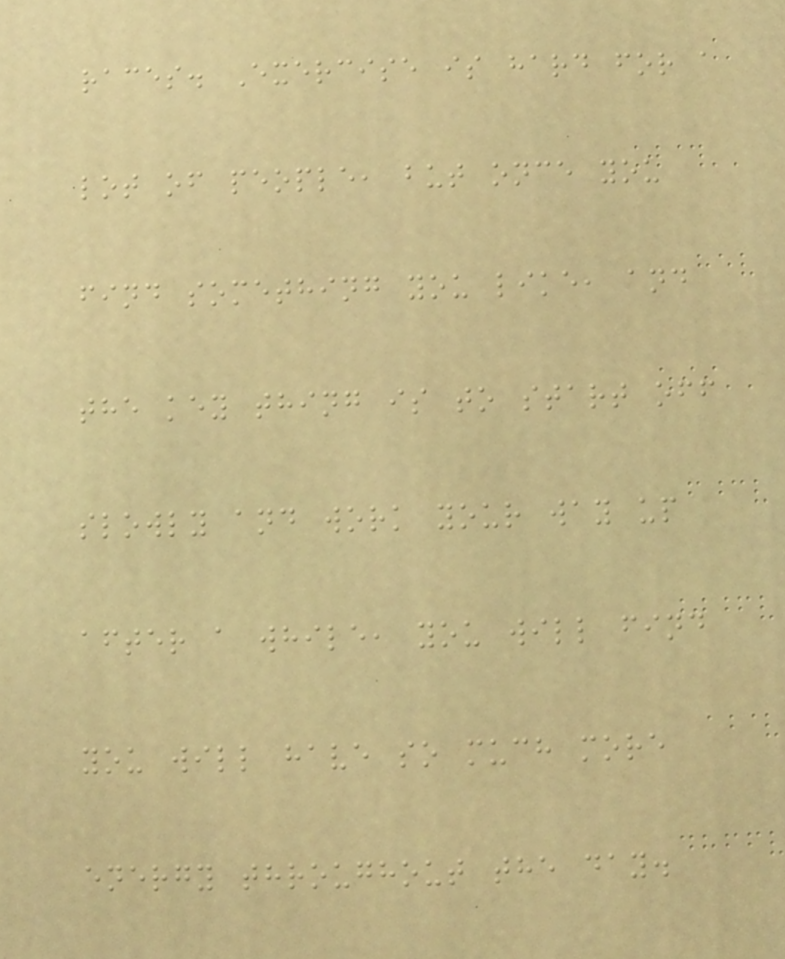races. Exercise is hard for a
lot of people, but once you
find something you like, and
the key thing is to start off
slowly and work your way up
after a while, you will find
you will have so much more
energy throughout the day.
